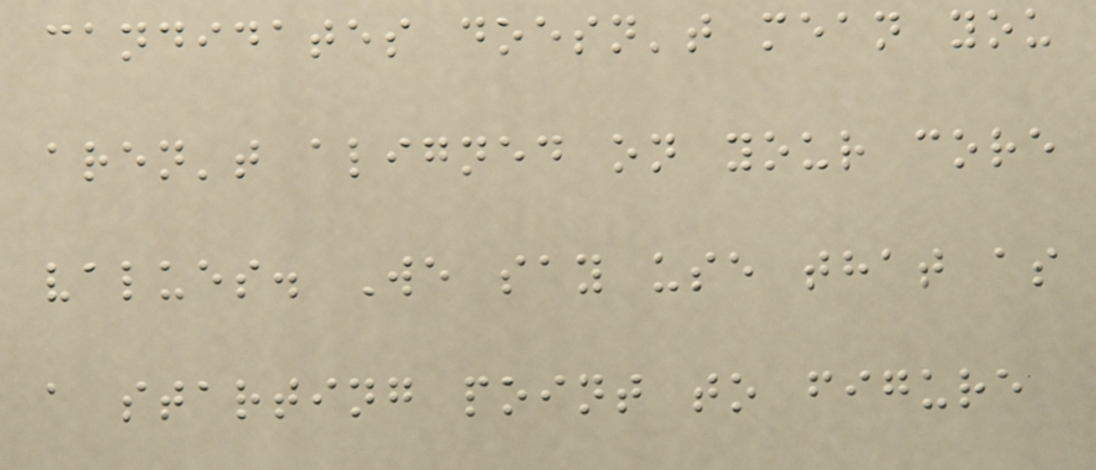candidates doesn't mean you
aren't aligned on your core
values. We say use that as
a starting point to figure
